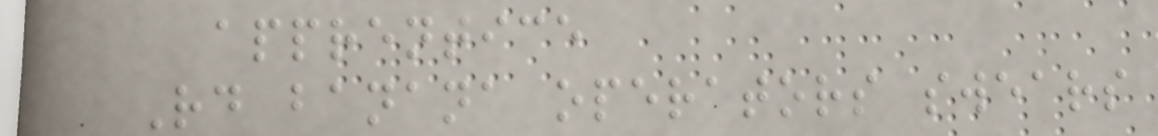apprentice
Rd banana operators swears
